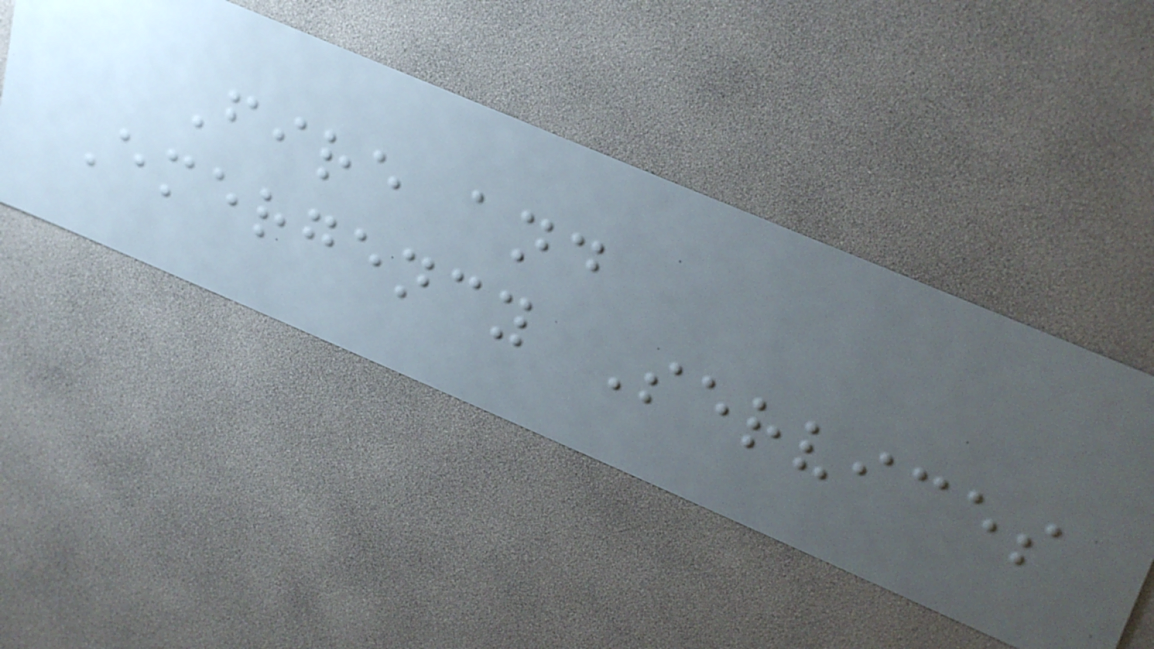Fire and
Emergency Services
